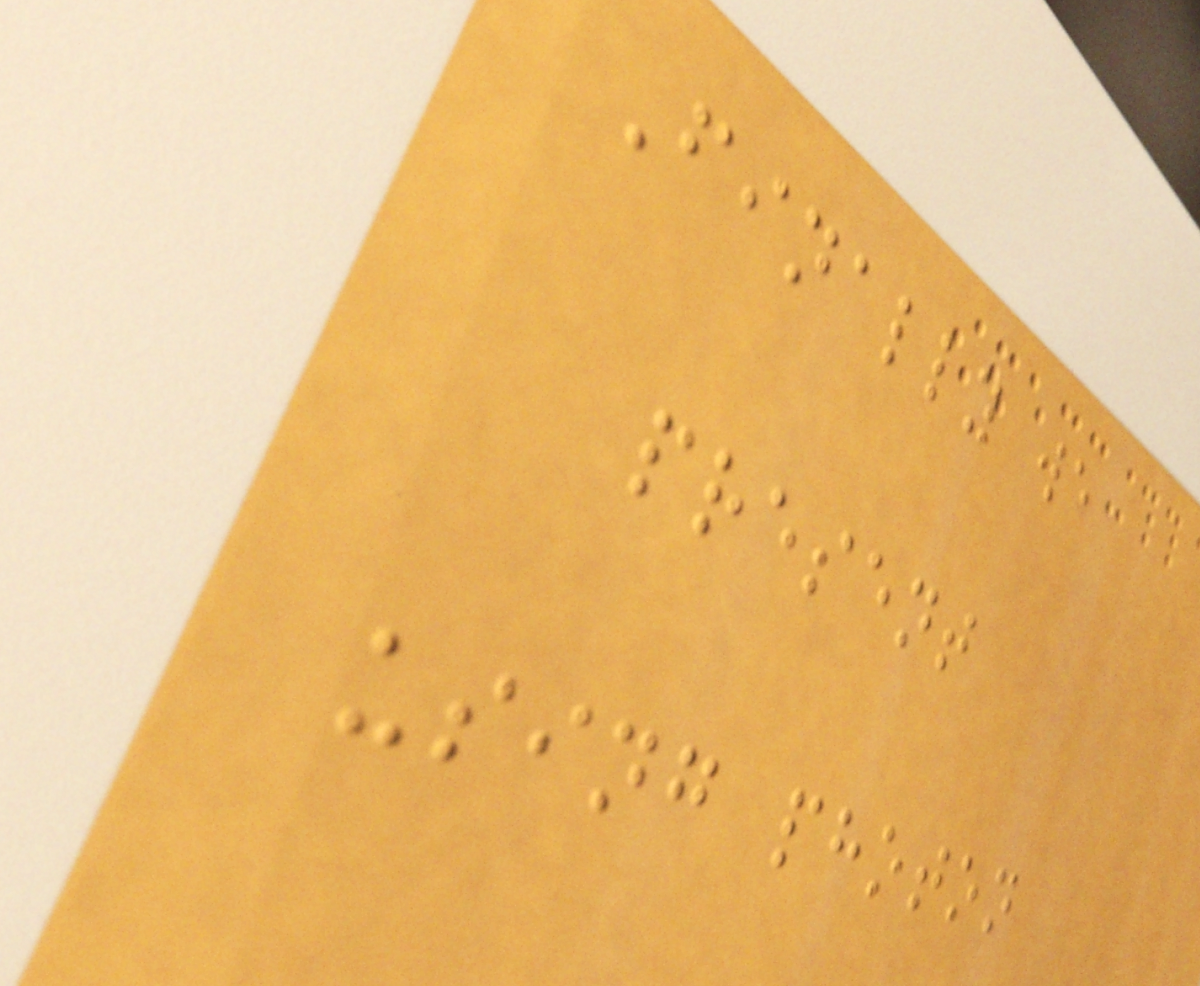Finally we
present
using photon
